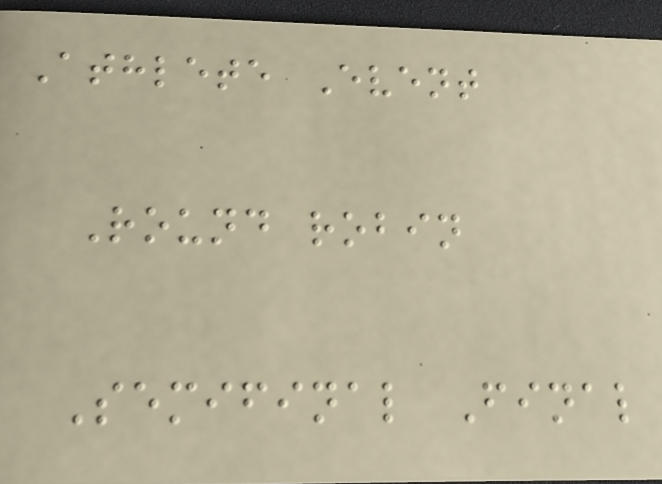Athlete Event
Round robin
Semifinal Final
